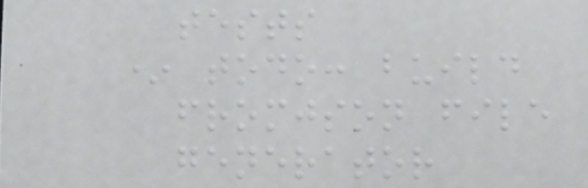tests
* todo: build
fromjson file
generator
